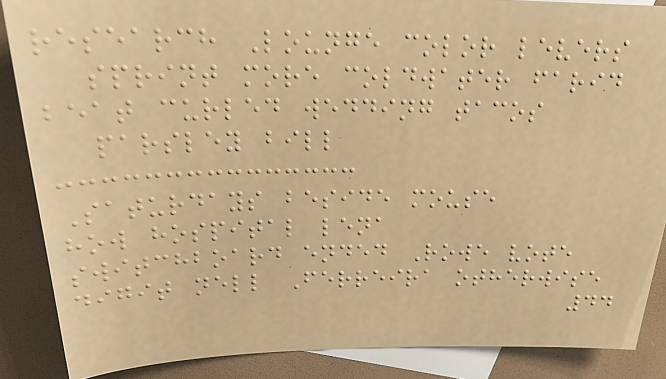research Lounge color levers
sprint more coldwater farid
beat curled wedding tacos
parsley bill
Saturdays beside mouse
how hospital lena
switchboard ended Rowe vote
digit nell Ferreira otherwise
44
